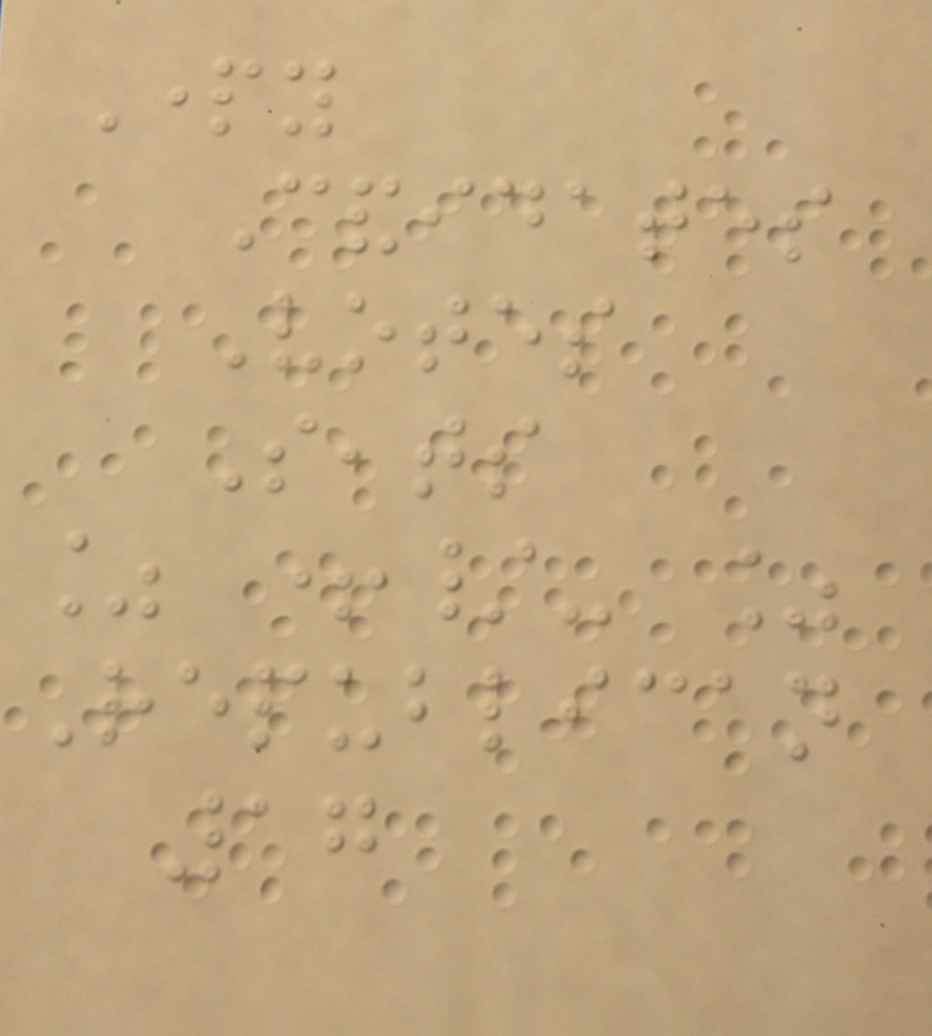Party
Candidates
Votes
Seats
% +/- %
Republican
17
